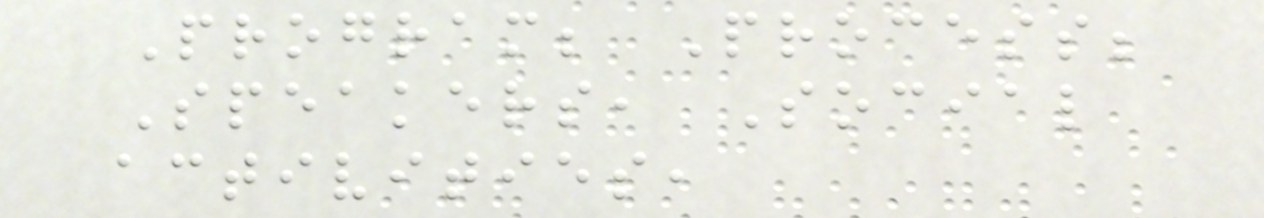Program; Process;
Speakers, Social
activities,
